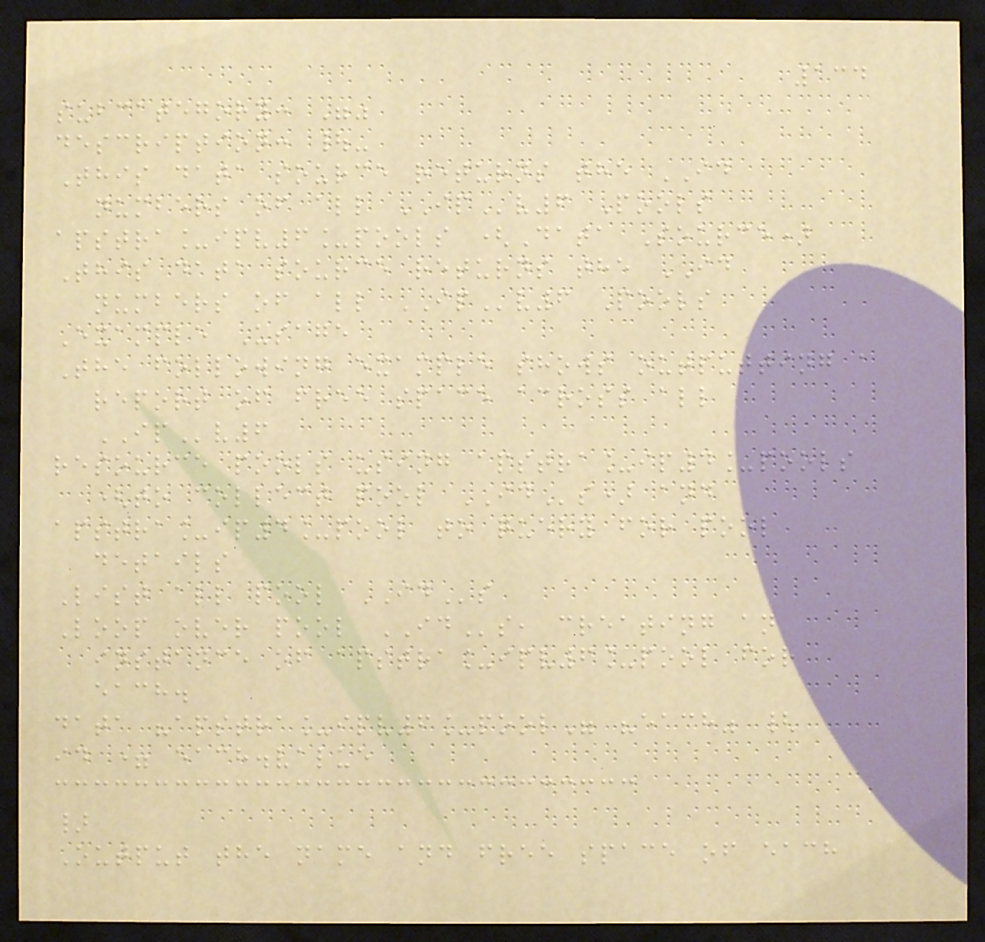134
subcategory: ""
description: |-
This data source returns the ID
numbers of all IPv6 Pools
apstra_ipv6_pools (Data Source)
This data source returns the ID
numbers of all IPv6 Pools
Example Usage
The following example shows outputting a
report of free space across all
IPv6
resource pools using apstra_ip4_pools
(to collect pool IDs) and
apstra_ip4_pool to query for pool
details
List all pool IDs
Loop over pool IDs, creating an
instance of apstra_ipv6_pool for
each.
data "apstra_ipv6_pool" "each" {
id = each.value
}
Output the name and free space of each
